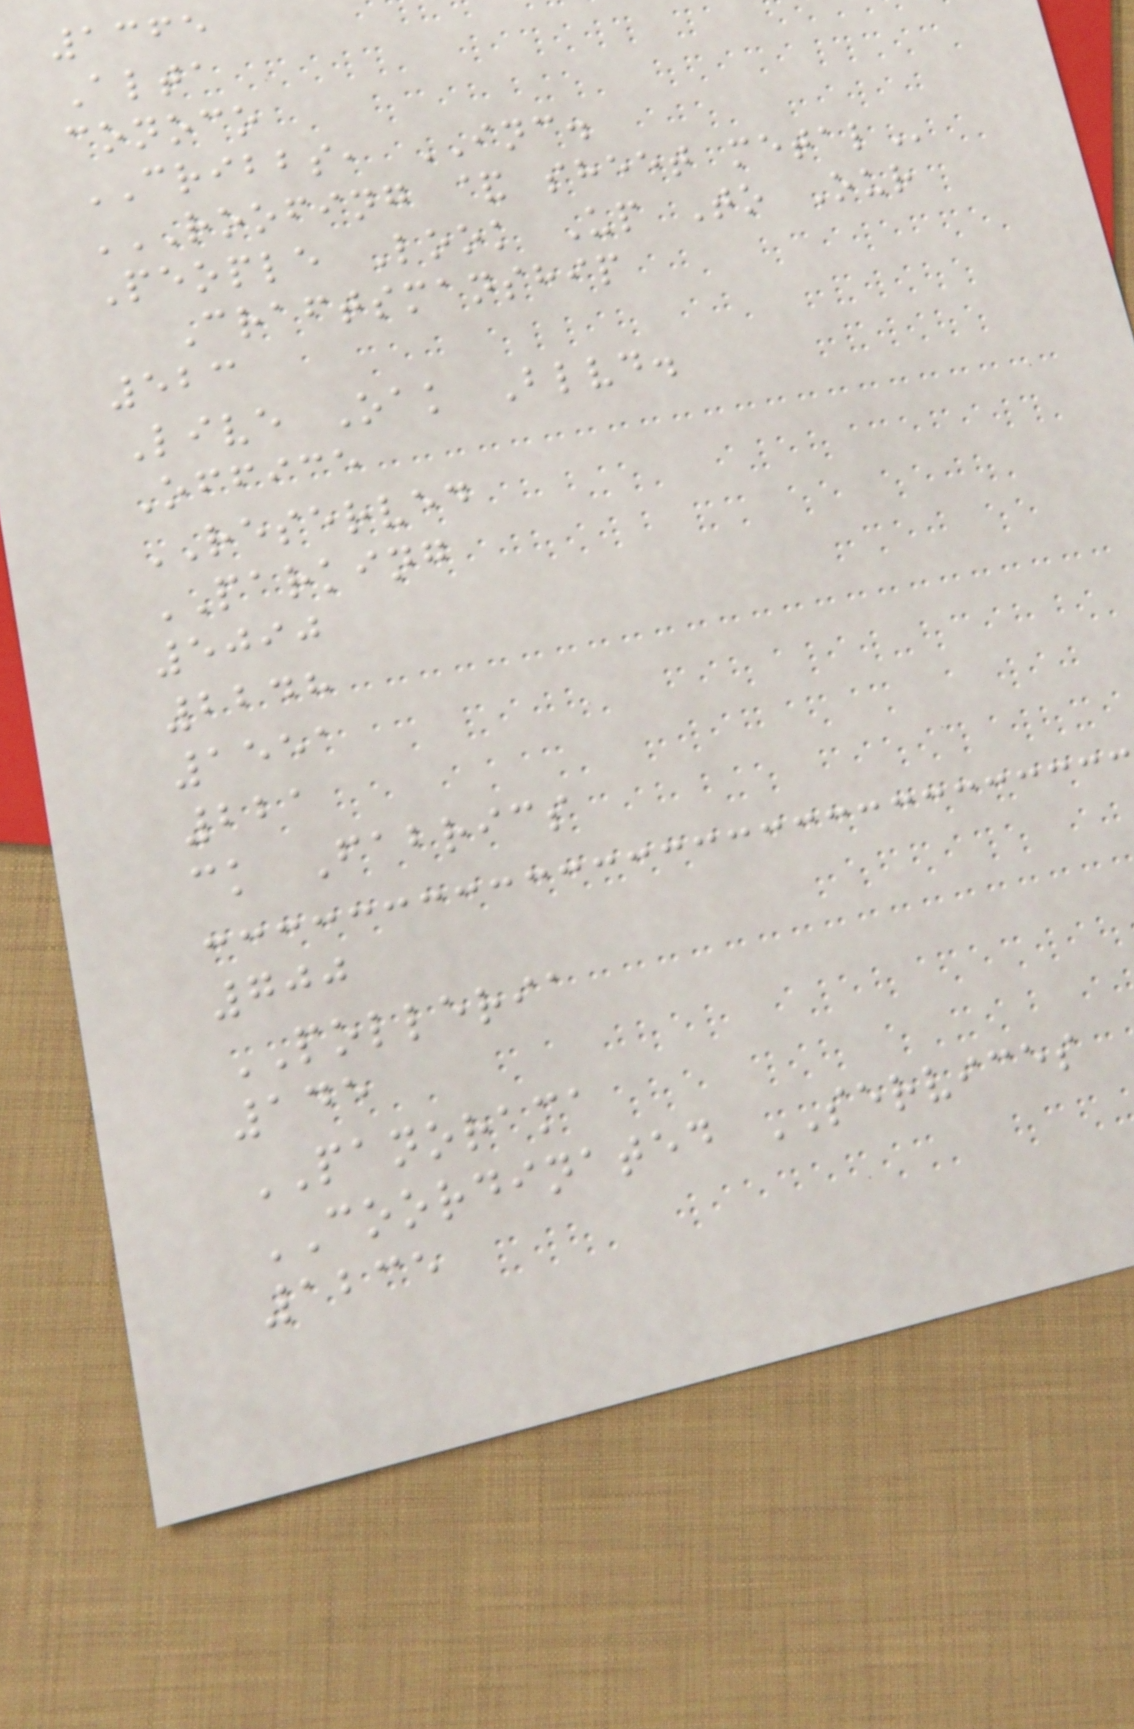1365
Alta
conoco
CRIBBS, INC.
ROOFING & SHEET METAL
People Look Up To Our
Craftsmanship
523
Live Oak Blvd.
Office
RESERVED
PARKING
5090
2248
1551
221
ck Fabrics
700
POLLERIA
145
PANORAMA
COORDINATED SERVICES
1235
